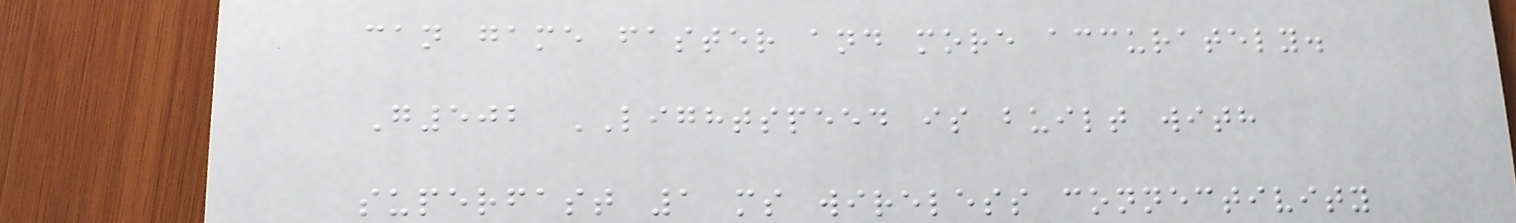can game faster and more accurately.
G502 LIGHTSPEED is built with
superfast 1 ms wireless connectivity
